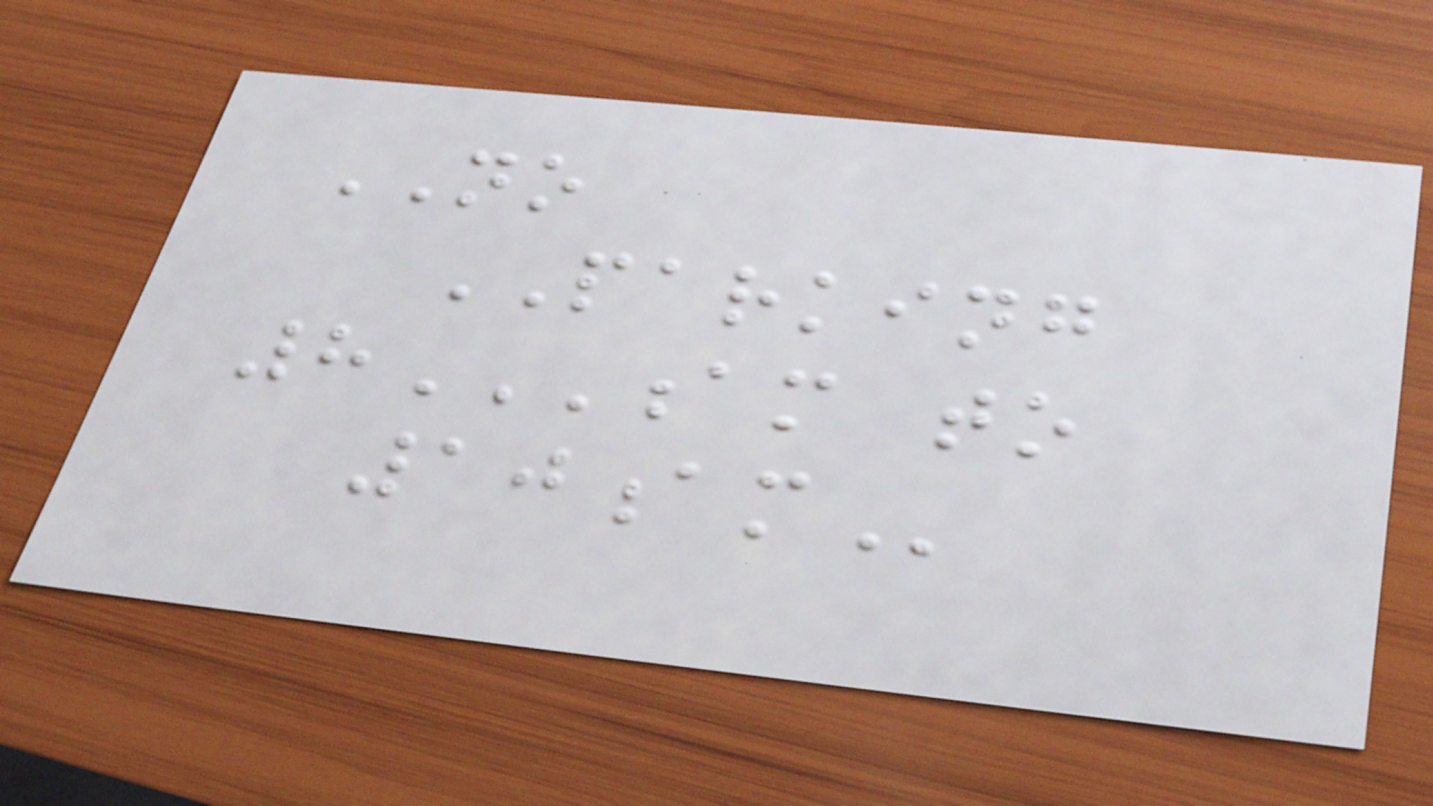NO
PARKING
8AM TO
10AM
